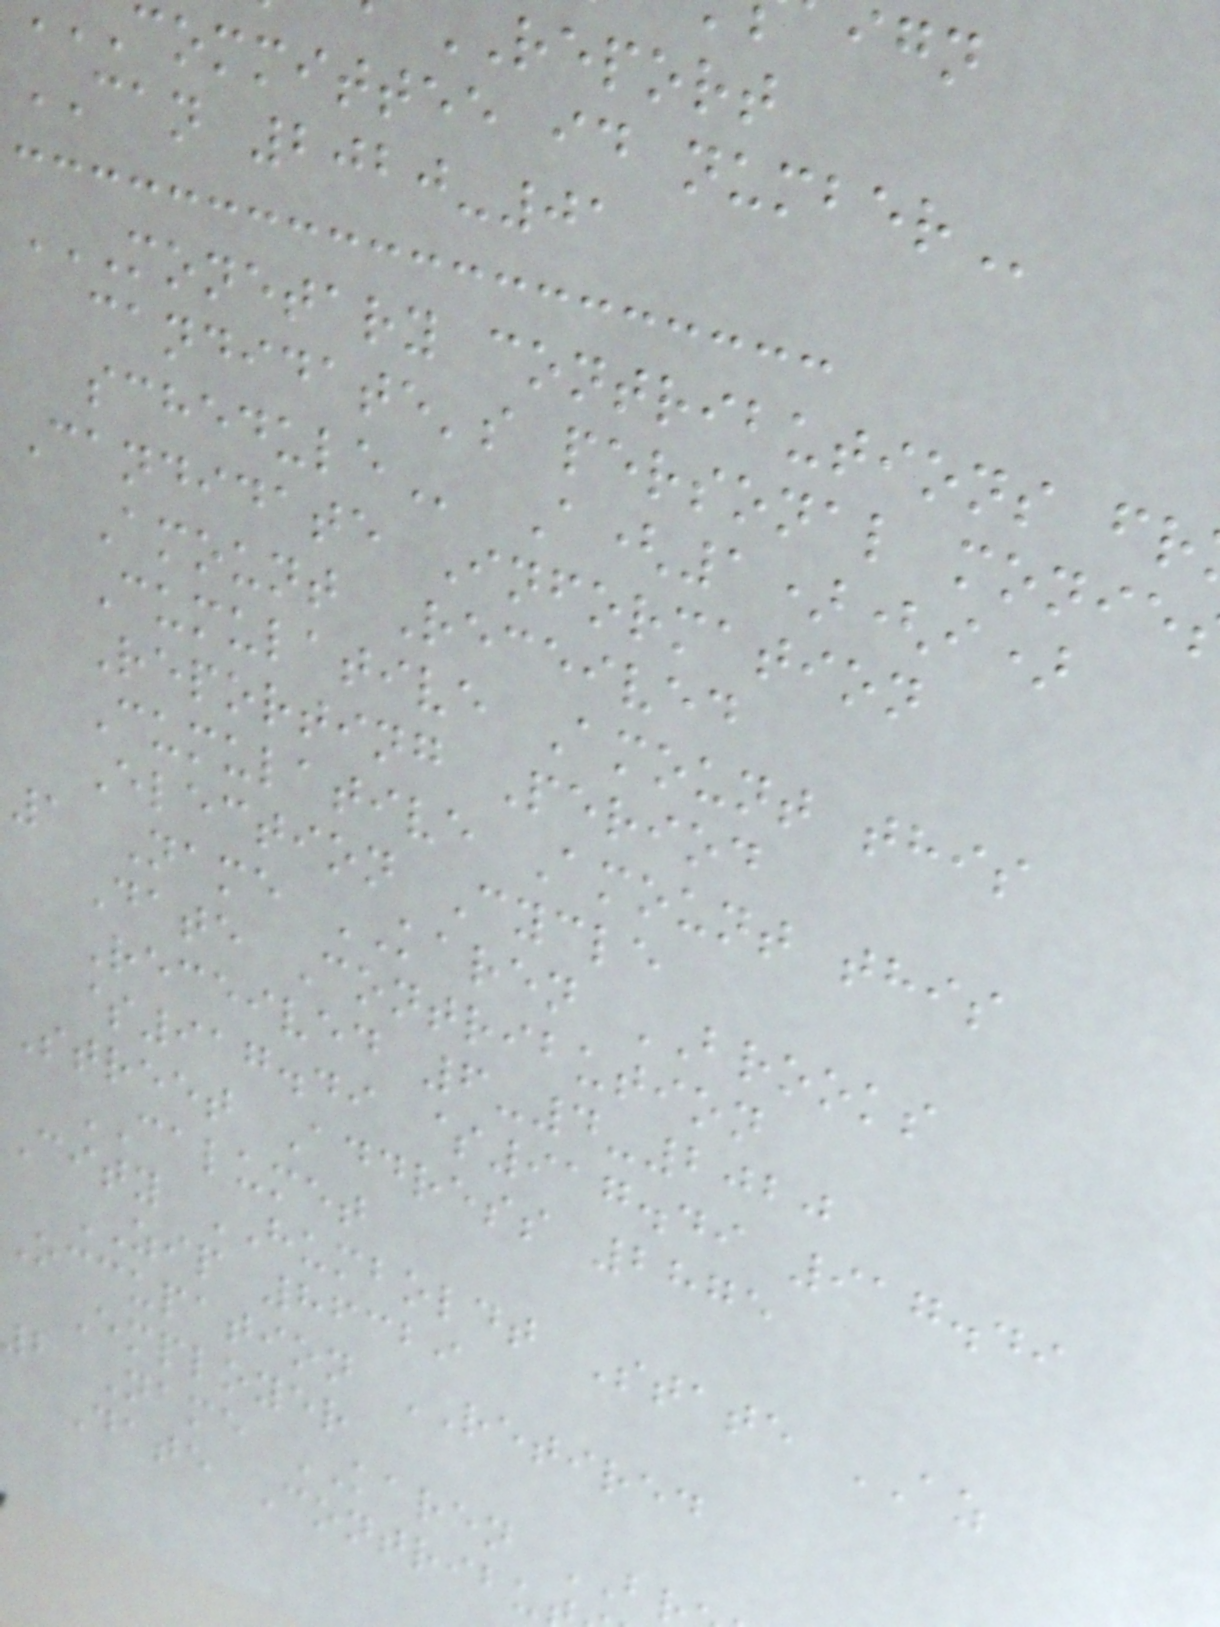report
committee id
CAN 2020-01
candidate's personal
A(1)(i)
Candidate Information
Amount Received
Cumulative Amount this
Reporting Period
Cumulative Amount this
Election Cycle
1 Name KAREN BROOKS
Date Contribution
Received 6-4-2020
$917.49 $917.49 917.49
Street Address 2875
CALUMET
City HUMBOLDT State AZ
ZIP 86329
Occupation RETIRED
Employer
2 Name KAREN
Date Contribu
